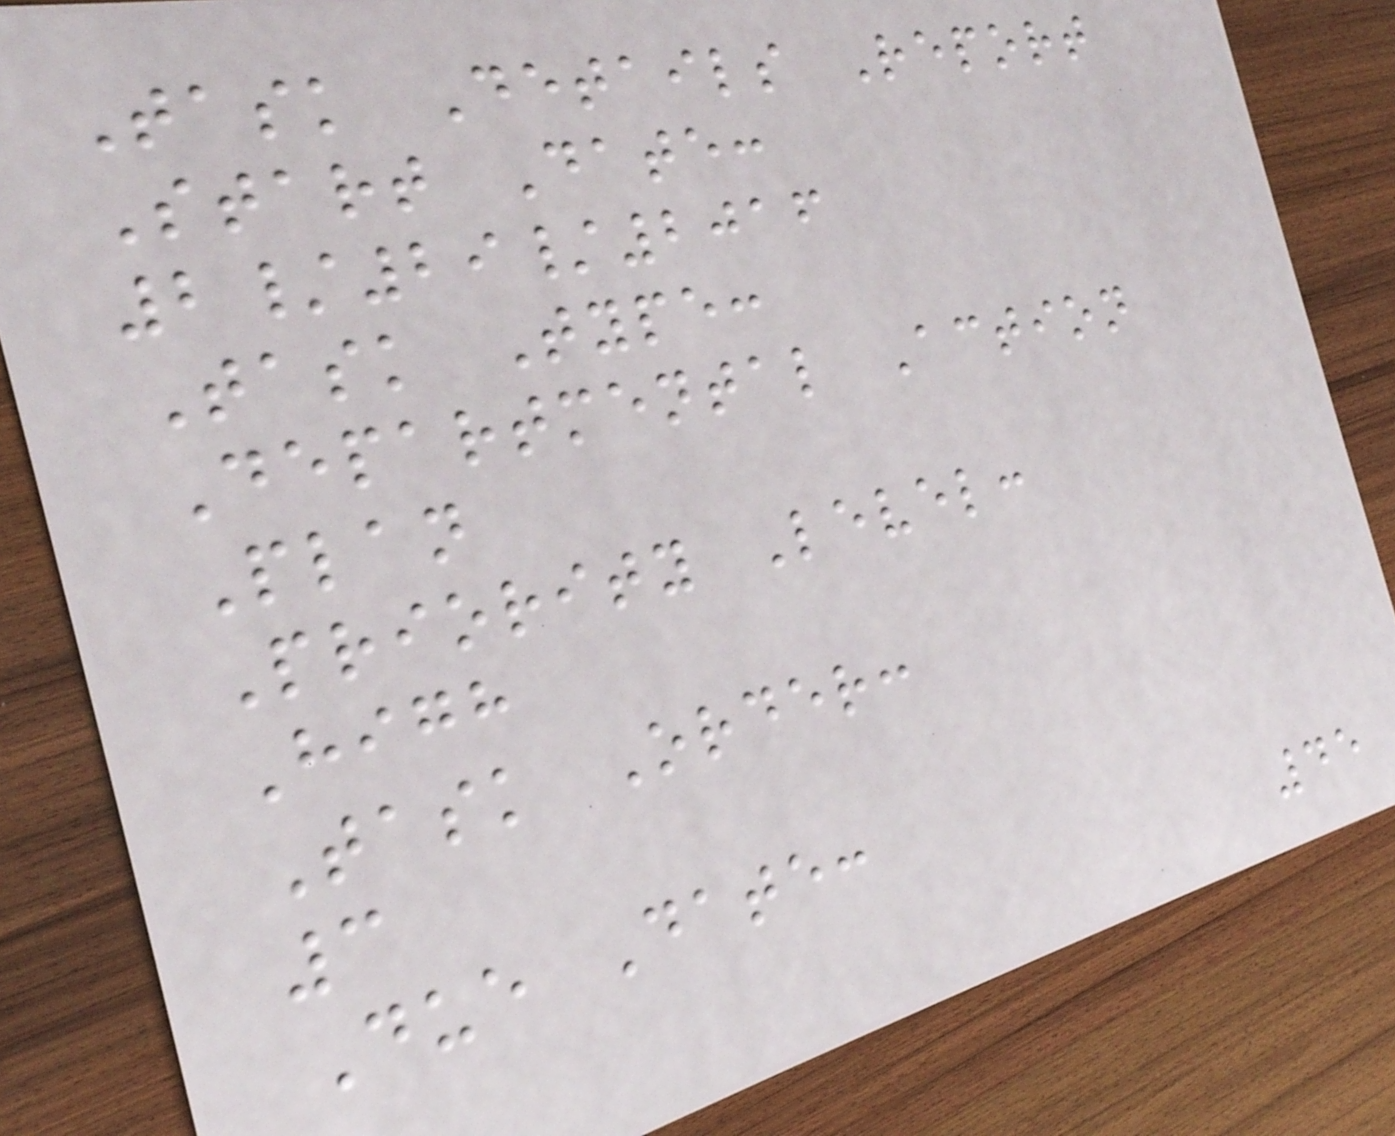Task Details Report
Start Date:
2/29/2016
Task Type:
Departmental Action
Plan
Priority Level:
High
Task Order:
3
Due Date:
45
